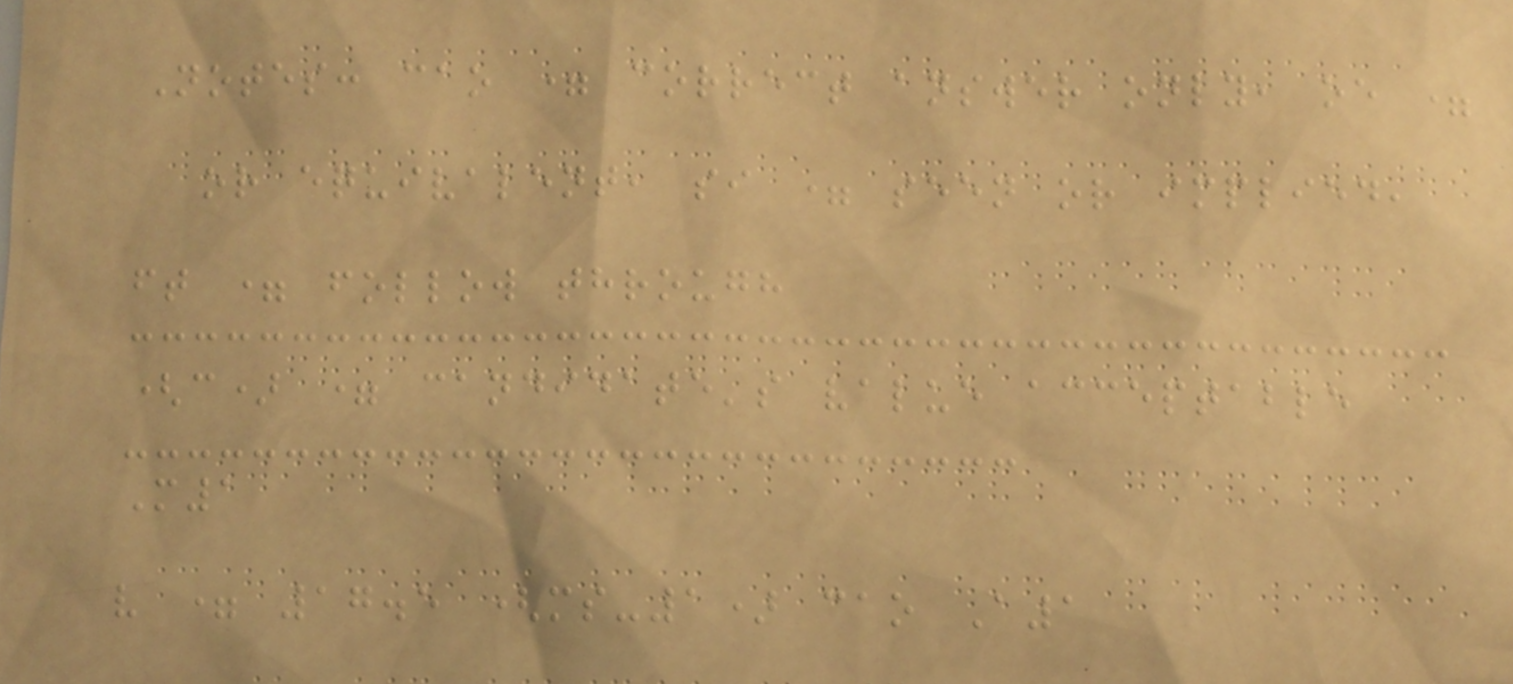Notes: cao = correct answer only, oe =
or equivalent, si = seen or implied,
ft = follow through
(c) = candidate's value acceptable
M1
v = 17.5 (ms-1) cao A1
